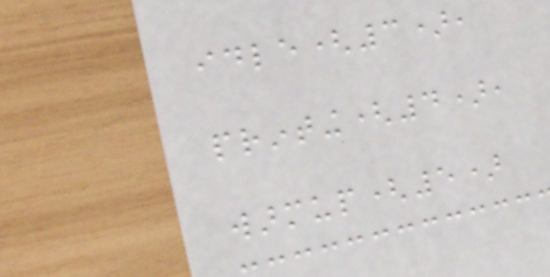idle(3),
printing(4),
warmup(5)
